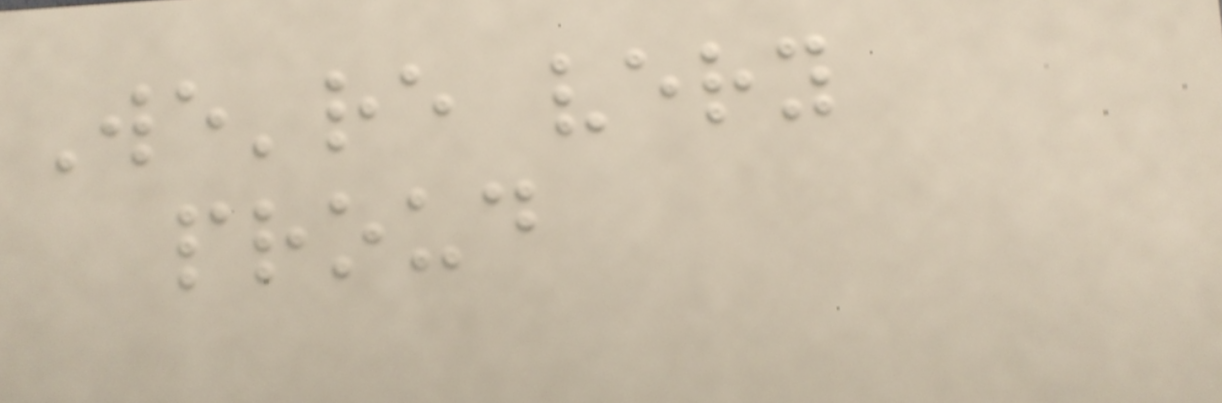We're very
proud
